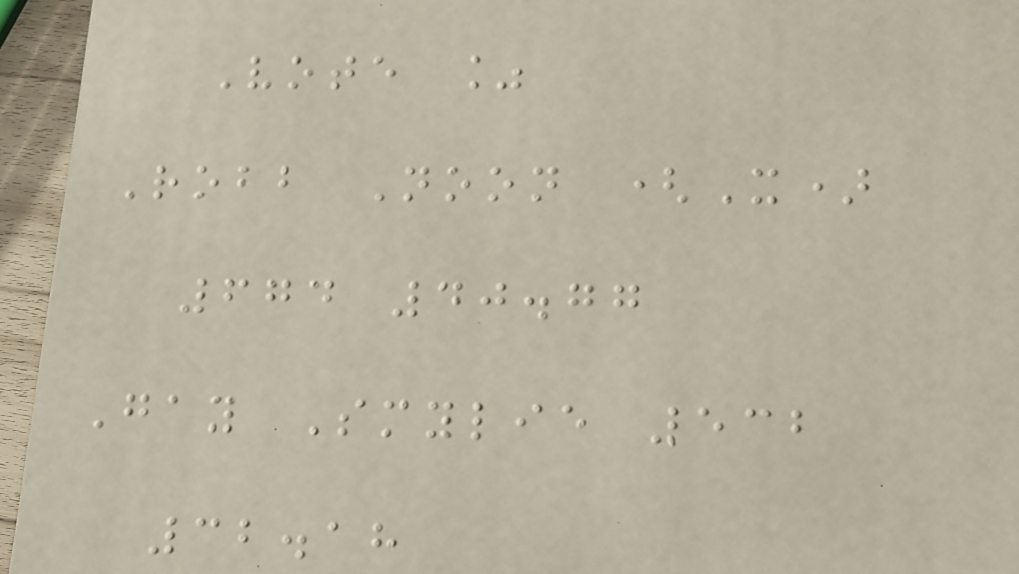Vote %
Robb Noon (X)
674 40.77
Gay Smylie 532
32.18
